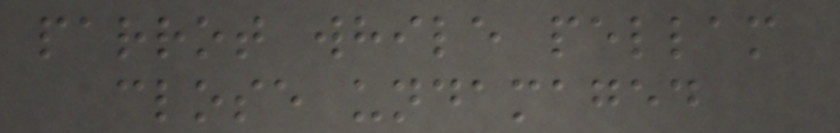parrot while pellam
close undamaged
